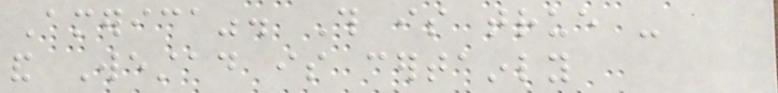America". This is true -
and Westad is certainly
